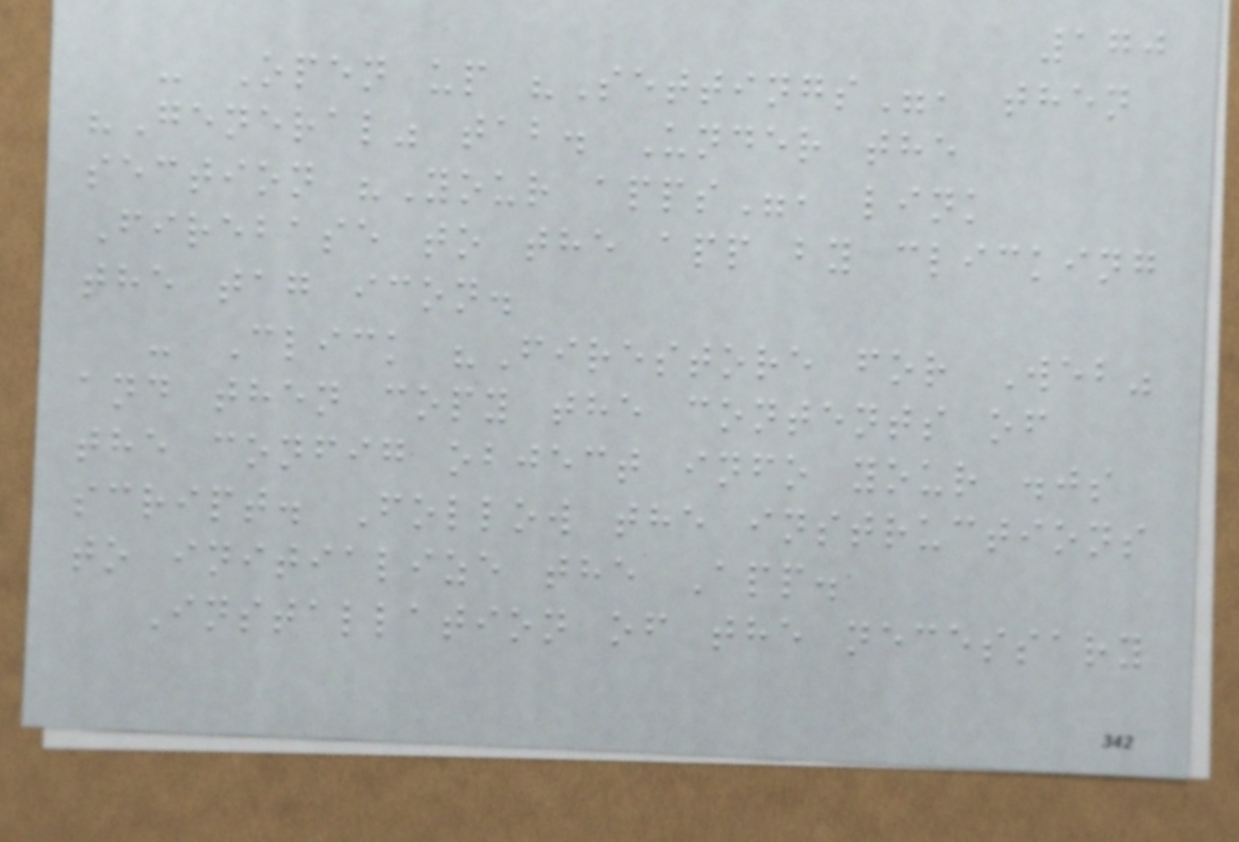170
- Open up "Settings", then
"General" tab. Under the
section "Your apps", link
Firebase to the app by clicking
the tag icon.
- Click "Firestore for Web"
and then copy the contents of
the config object info your .js
script. Follow the instructions
to initialize the App.
Installation of the necessary
